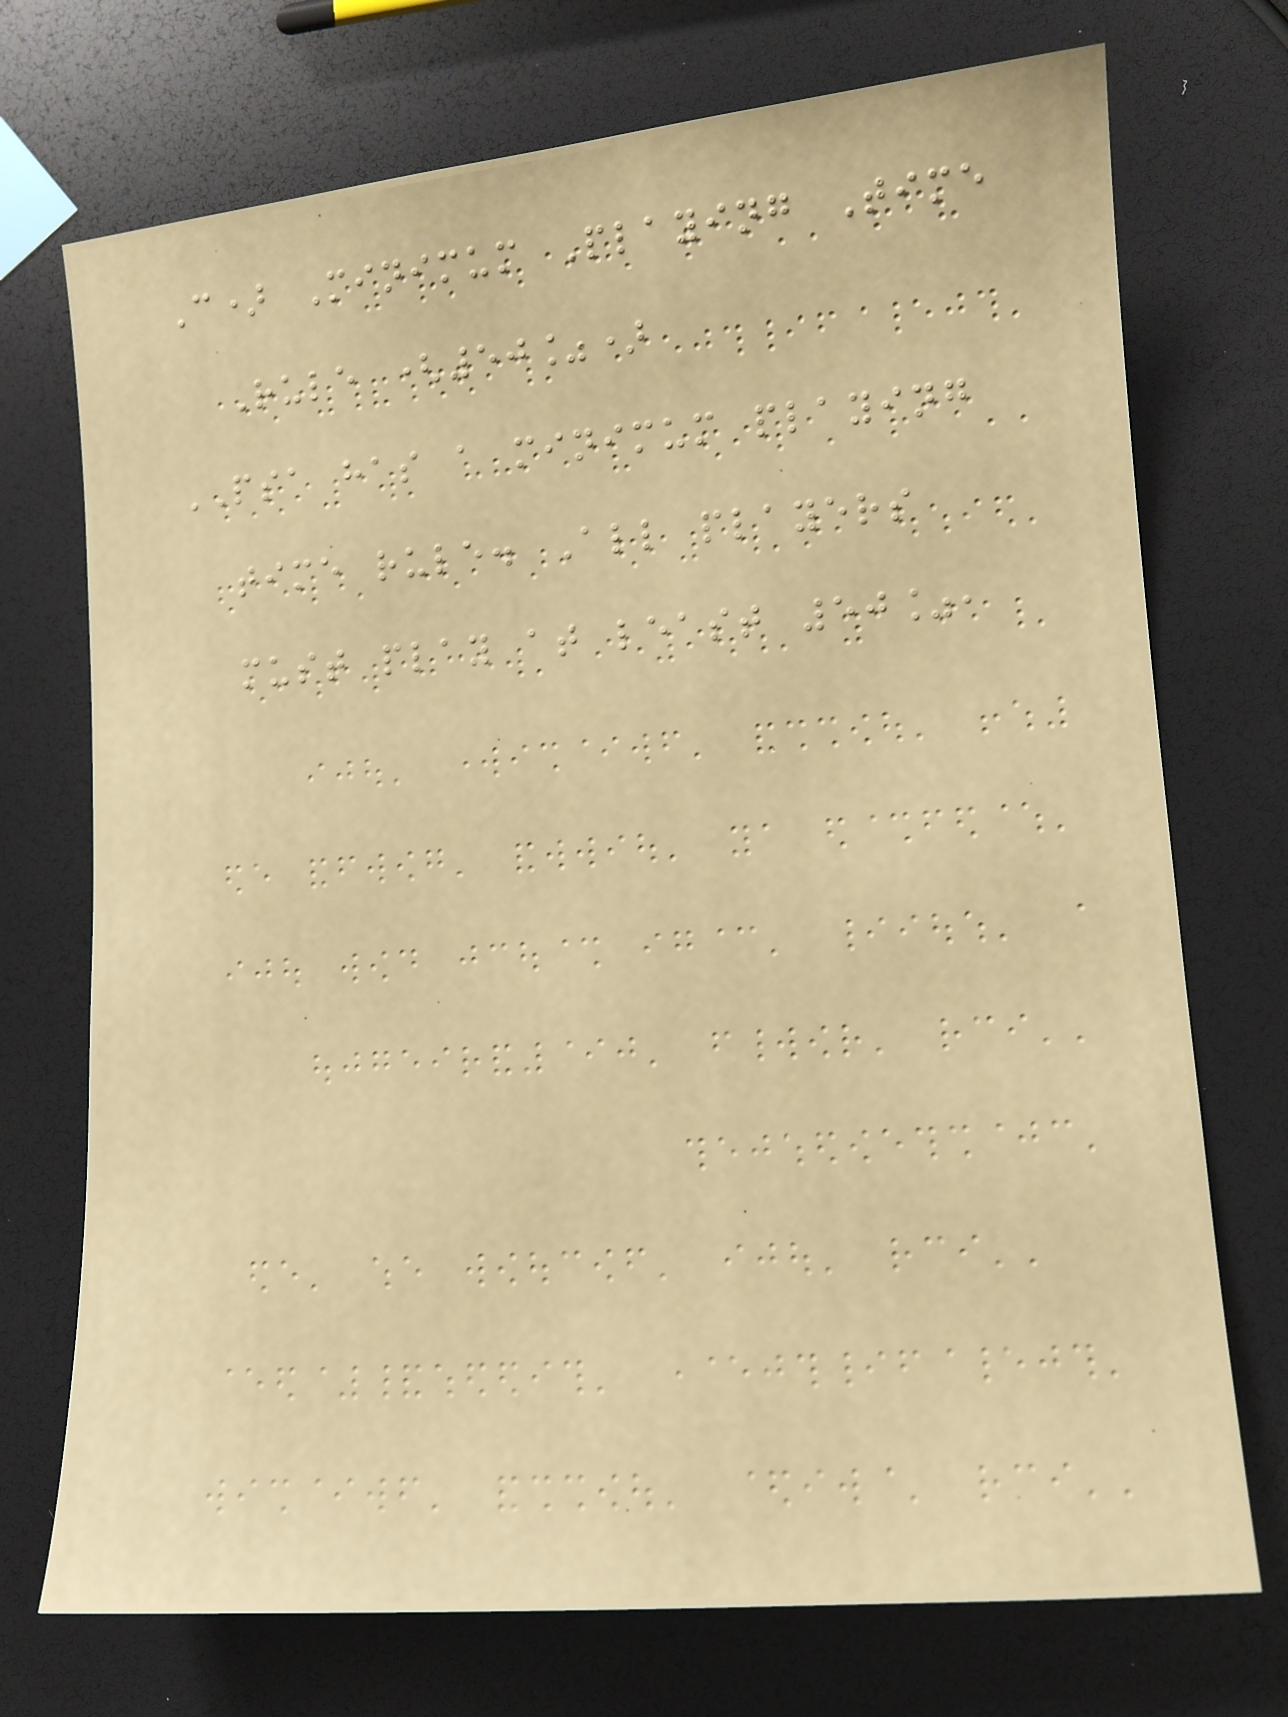C) Minimum Playing Time
Rule (50%)
PSA has a minimum playing
time rule. All players
must play at least 50%,
